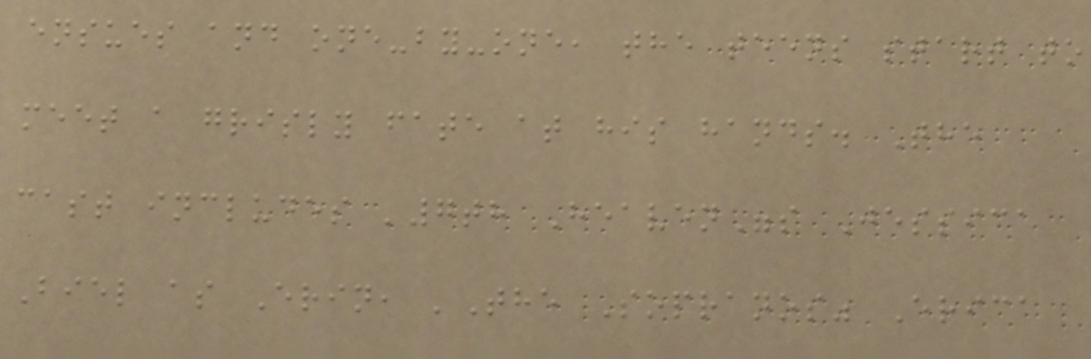ensues and one-by-one, the teens start to
meet a grisly fate at his hands. The
cast includes '7th Heaven"s Jessica
Biel as Erin, 'The Sopranos" Erica
